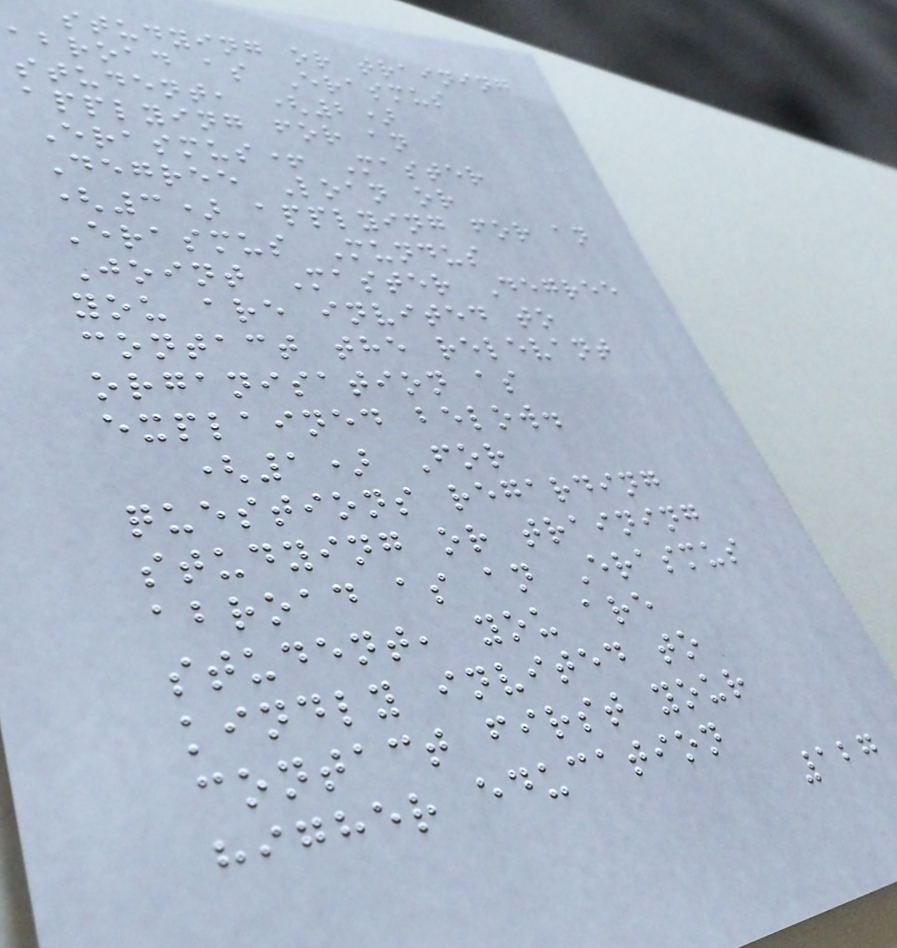studying or training
abroad as Erasmus
student, (2)
applying for an
Erasmus+ Master
Degree Loan or
(3) applying for an
Erasmus Mundus
Joint Master Degree
you are invited to
contact the relevant
organisation as
explained below.
(1) For
questions regarding
studying or training
abroad as an Erasmus
student, you are
kindly invited to
contact first your
higher education
127
